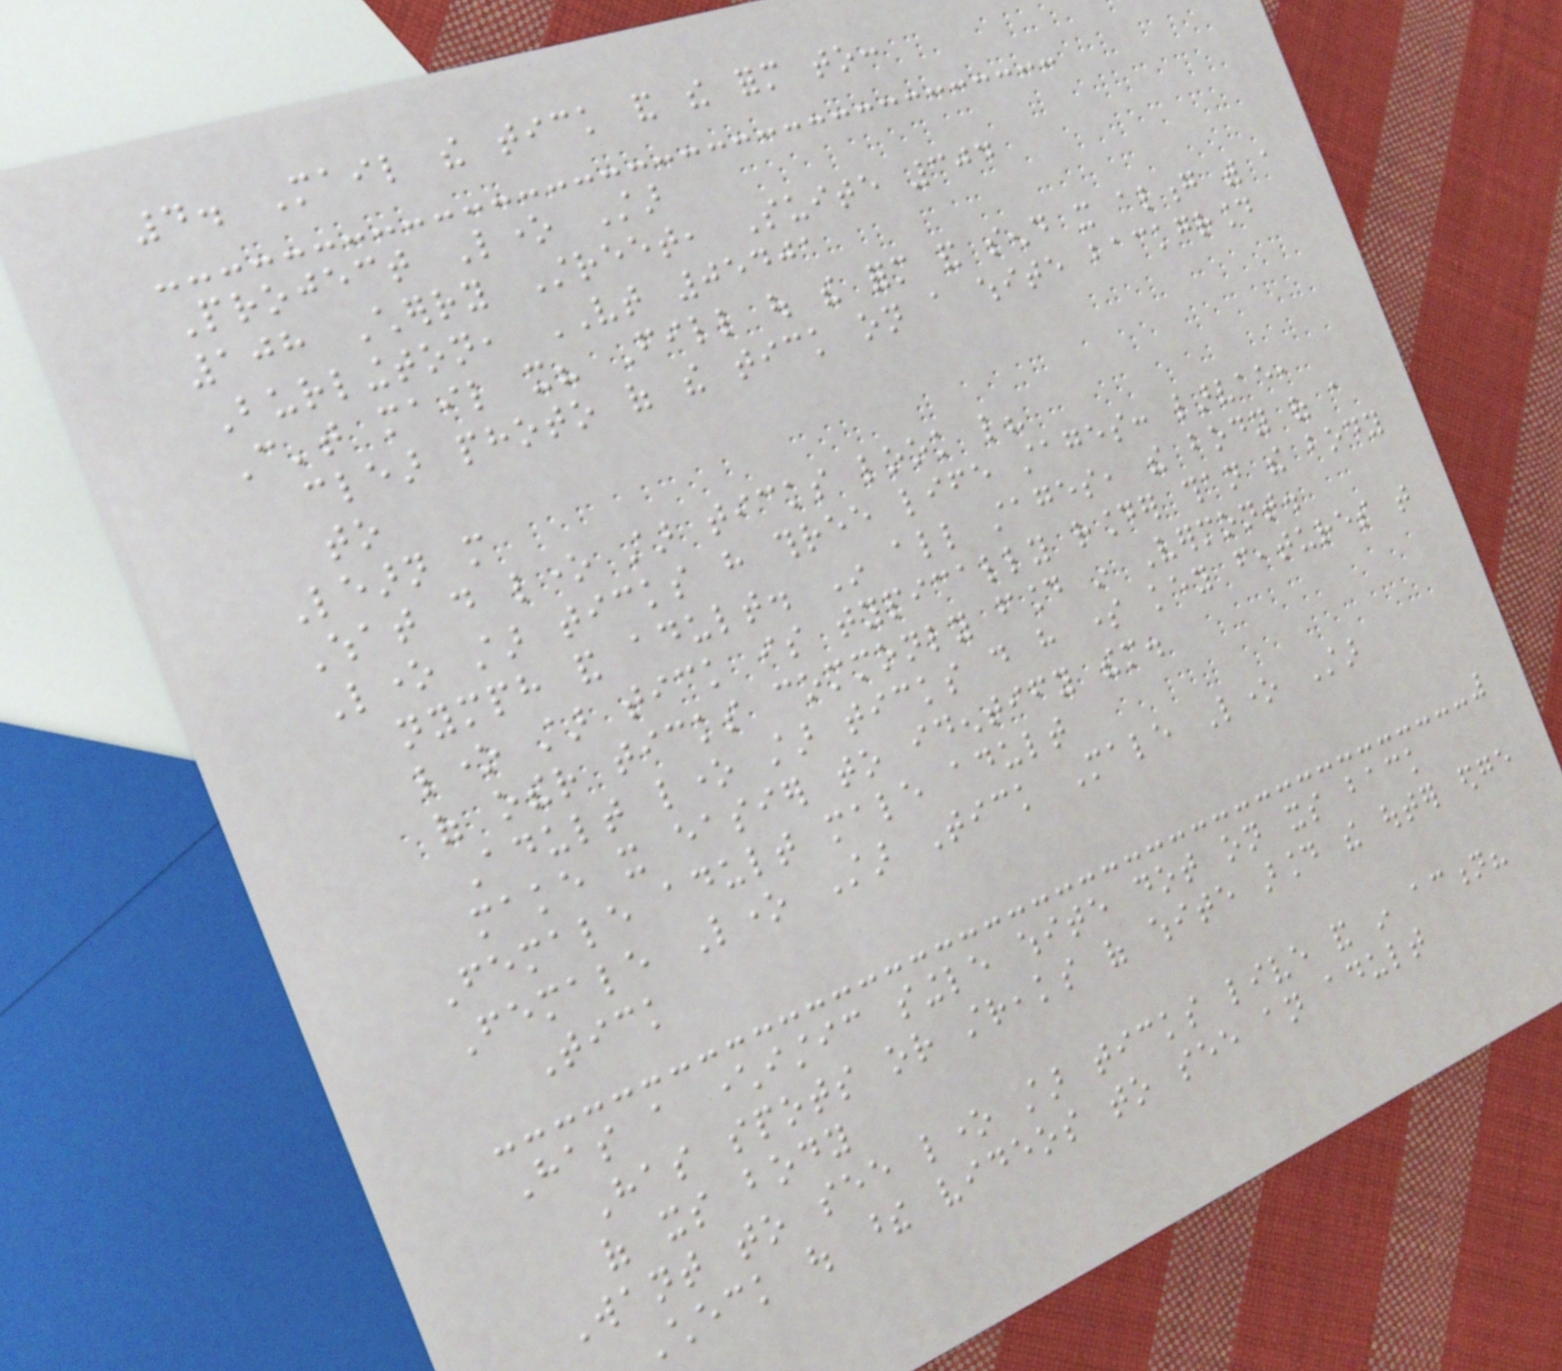4. Mail the tick and the form to:
Project Lone Star
108 Cherry Street, Suite 304
Burlington, VT 05401
Can't mail it? Fill out the form and send it along with a
clear photo of the tick on a white background
to
Learn more
What do lone star ticks look like?
Lone star ticks have three life stages: larvae,
nymph and adult. In all stages, the body of a
lone star tick is typically rounder than the body
of other ticks commonly found in Vermont.
Adult lone star ticks do have some key features that
make it easier to identify them.
Female adult male adult
Female Lone Star Tick Male Lone Star
Tick
Has a characteristic single white dot on its back
Has spots or streaks of white around the outer edge
of its body
Want to see lone star ticks live and in action?
Check out these videos to see an adult
